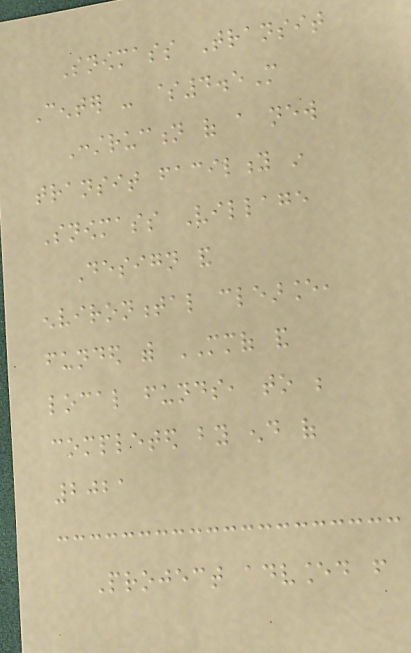Snowmass Transit
Center - $4.5M
Construction of a new
transit facility in
Snowmass Village
Design and
environmental clearance,
funded with MMOF and
local funds, to be
completed by end of
2021
Project advanced from
